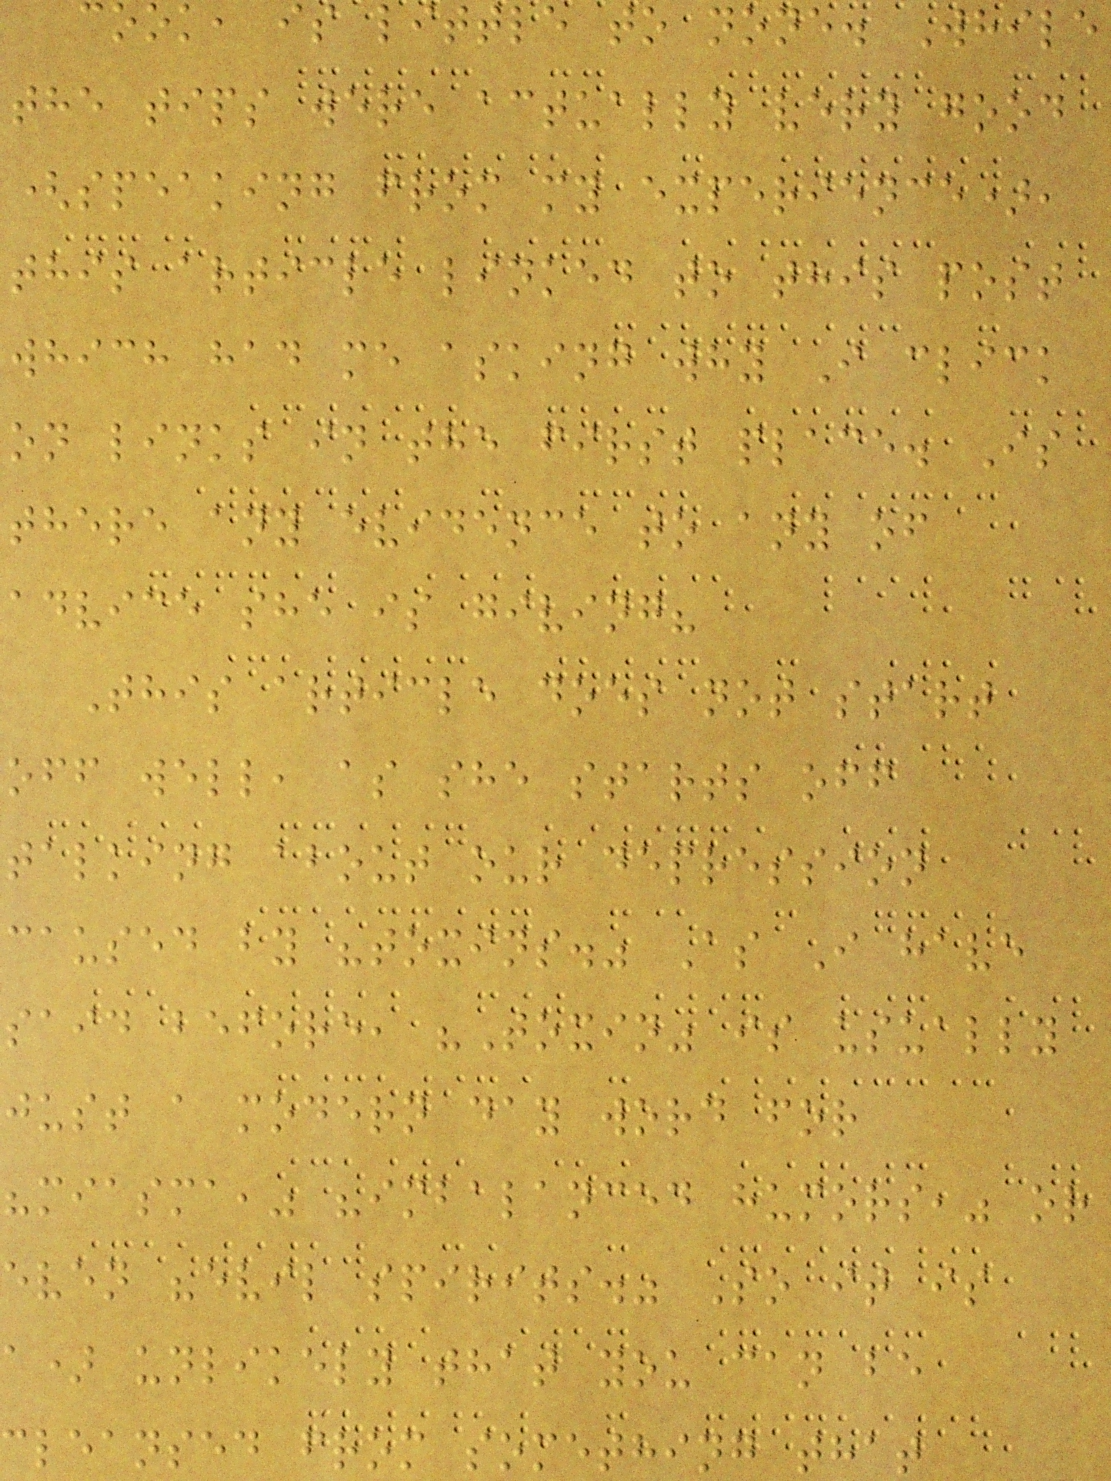cook, is little to none. While
the tips were actually very good
(speaking from my experience),
this article linked to this post
which had me asking why I click
on links in the first place. Is
there any evidence to any of
advice she is giving?
This article does not start
off well, as she starts off
talking about our depression
caused by "toxins." As I have
said before, "Toxin" is usually
just a modern day word for
"miasma," "imbalanced humors," or
even "evil spirits." So it is
a) unlikely that you can be
cleansed from something that
